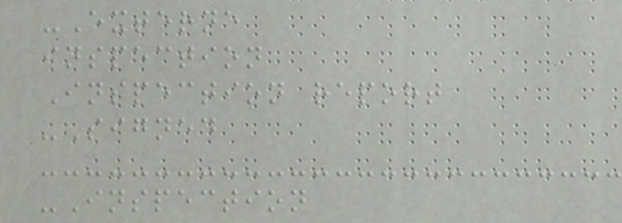-Externe
inspection
Inspection report
-Signed
-Inspection
